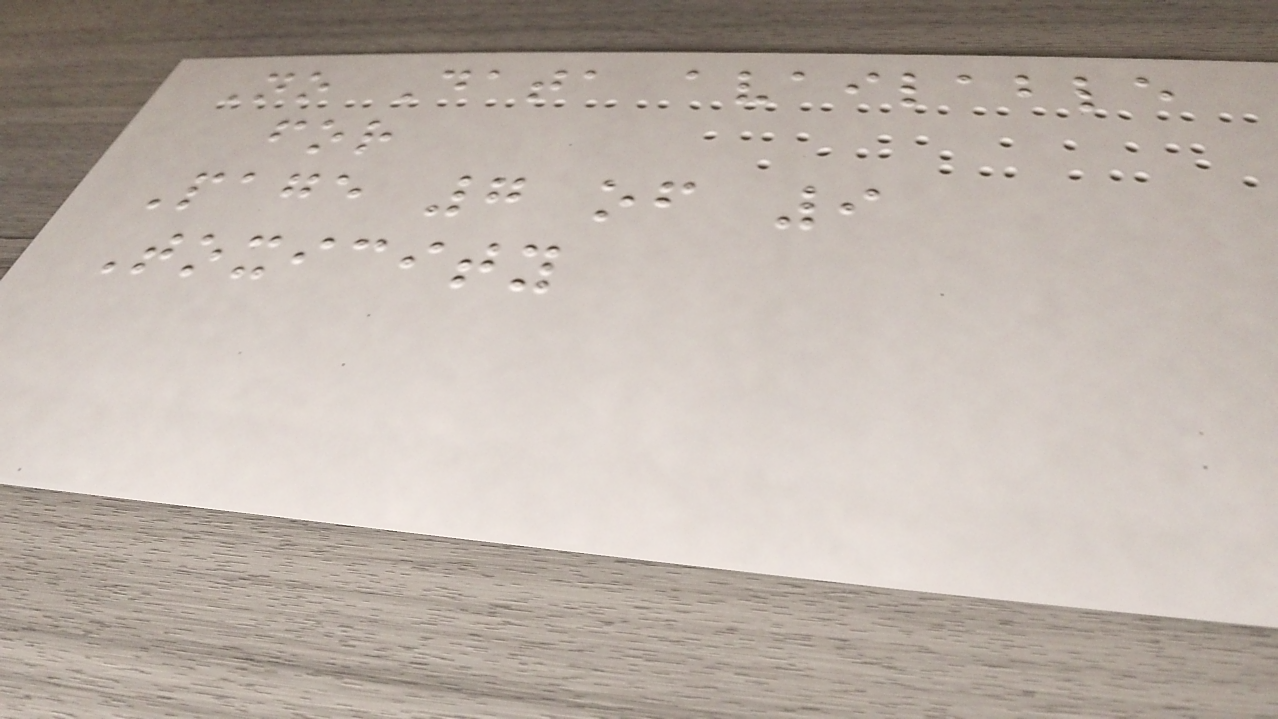No Data available
for
Page 7 of 9
Toxicity
